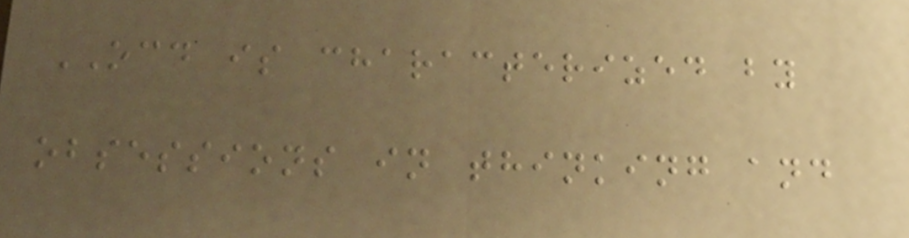OCD is characterized by
obsessions in thinking and
